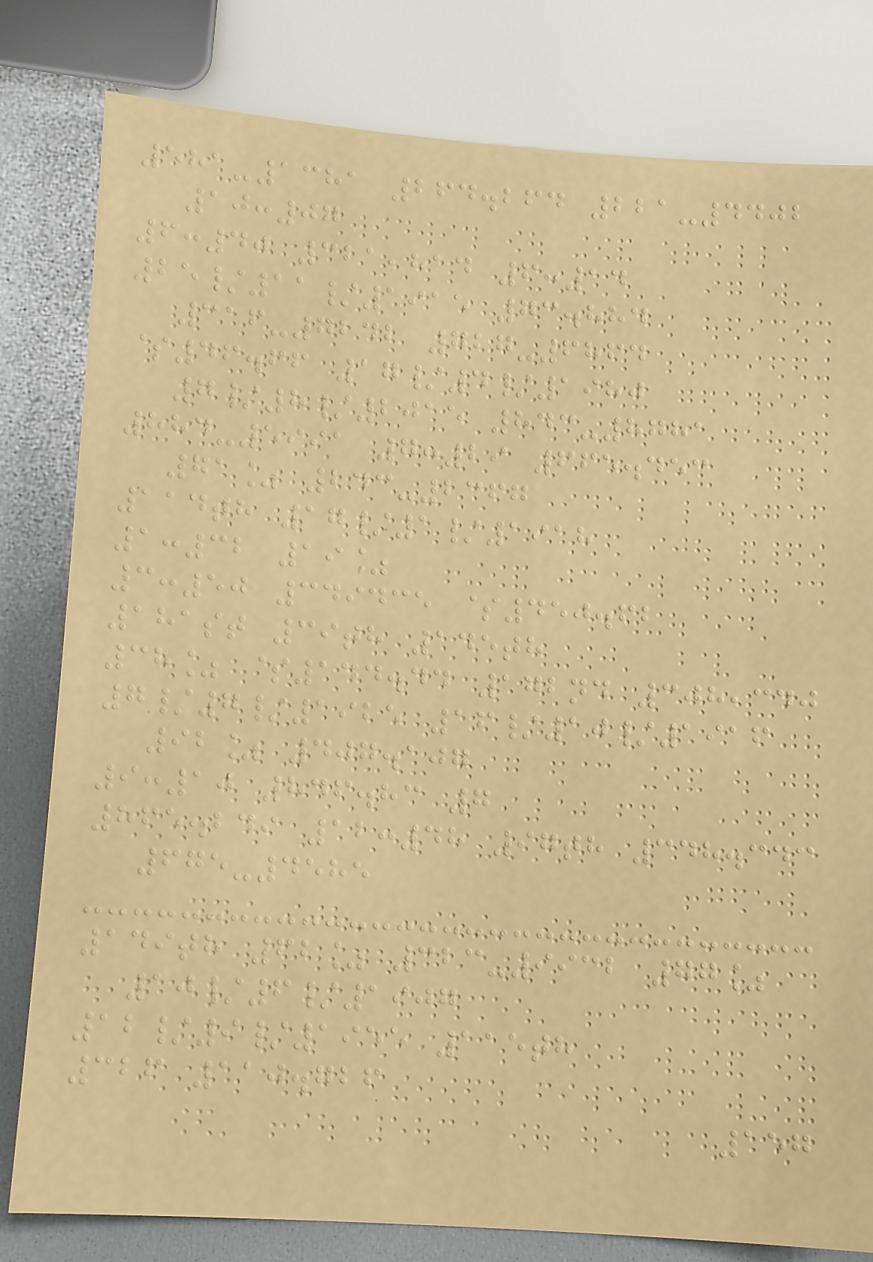581-1381 264.264 221-4402
10:07
6:40 321,814 6:14
25/11/1915 73.884
316-7242 727-6864
$46.66 17/4/1980
7/8/2015 843-8781
884-5991 7:29 665.453
71% 243-2367
114th 17/1/1918
1:32 19%
3:50 349435 $450.62
181st 39th 145th
38% $144.44 172nd 308,340
7/7/1925 16/10/1916
92% 407.107
9:10 846.83 7
865.249 12:48 97th 348.343
675-4585
149th 62% 323-9932 77%
10/6/1907
12/9/1955 115th
326 110.726
157
